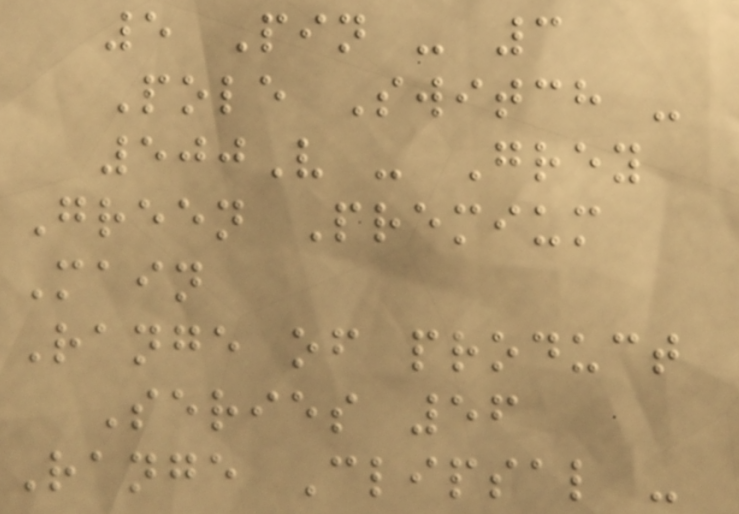5 Pin - 3
Pole Switch -
500V - Grey
Green Premium
Main
Range of product
Series 56
Range Clipsal -
